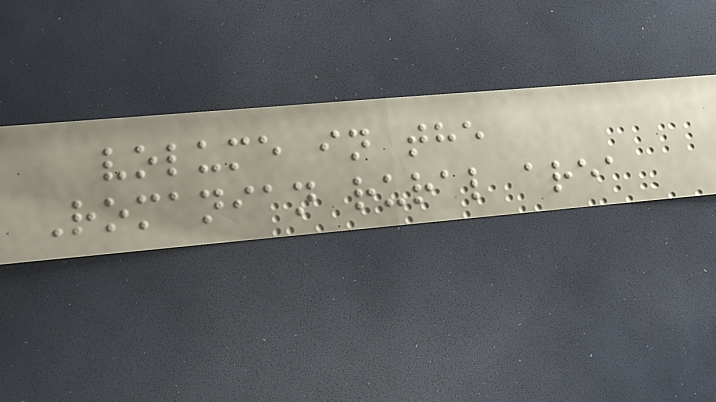volume in the
Romanian rural area
